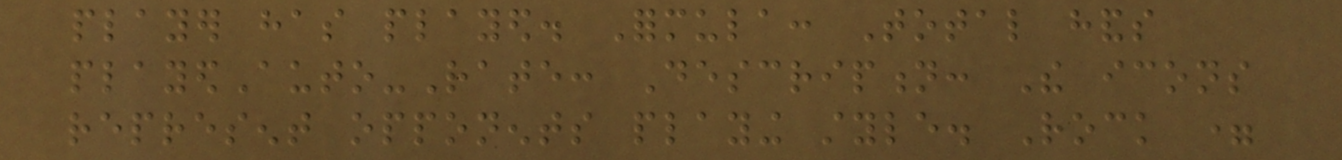player has played. Formula: Total hands
playedAuto-Rate: Description: The icons
represent opponents playing style. Rock =
